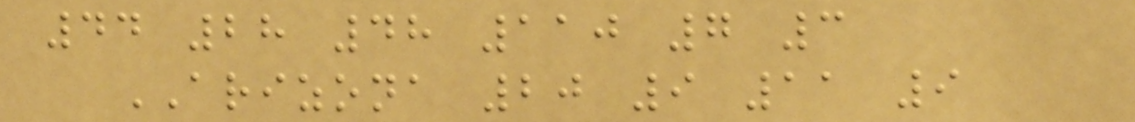44 28 48 110 7 3
ARIZONA 20 9 11 9
